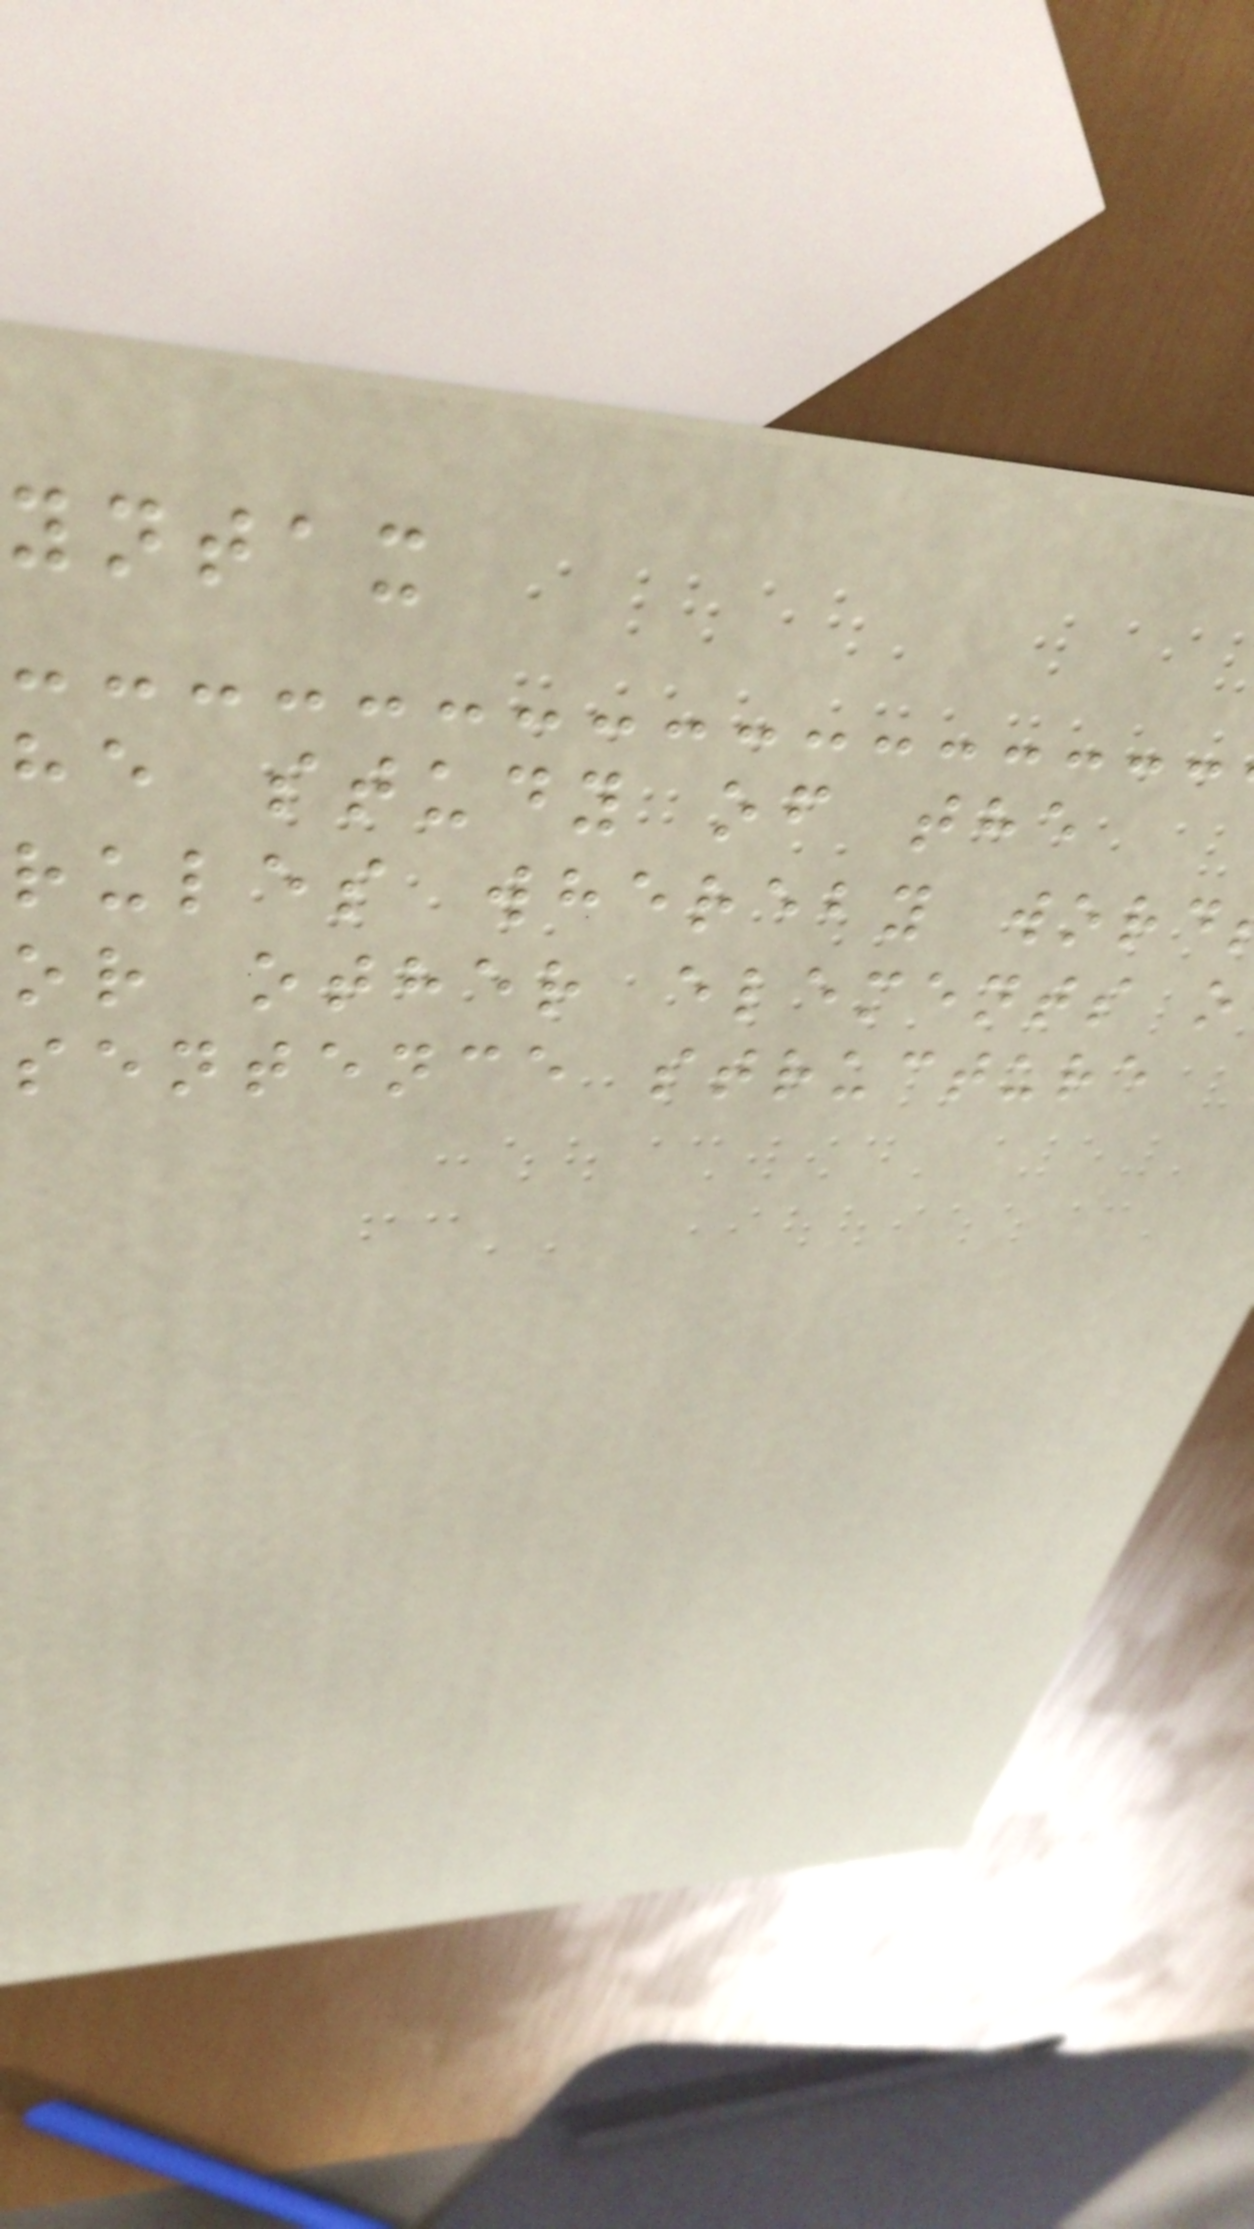yntax
he study of the
rules whereby word
or other elements o
sentence structure
